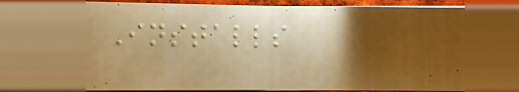Installs
